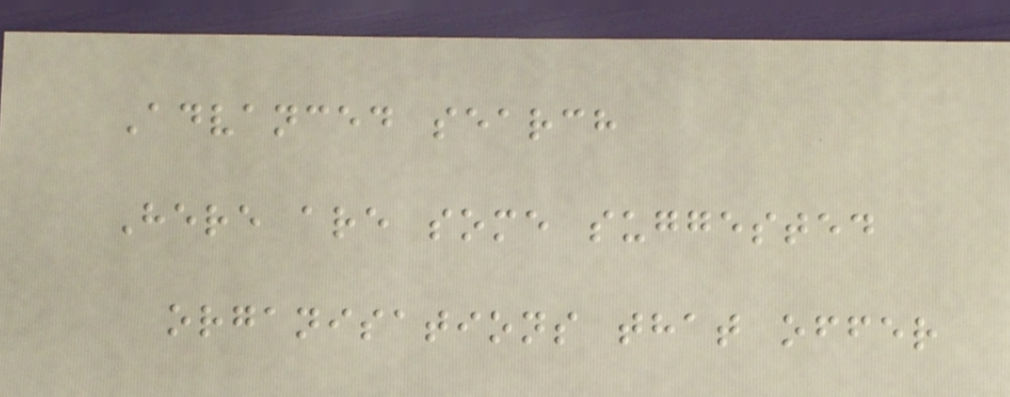Advanced search
Here are some suggested
organisations that offer
